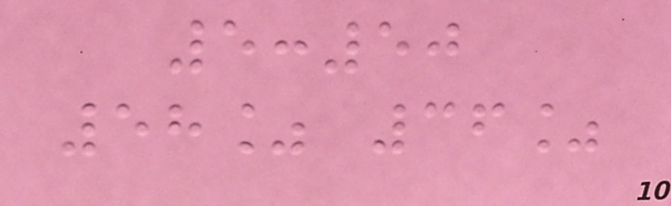5:50
58% 36%
